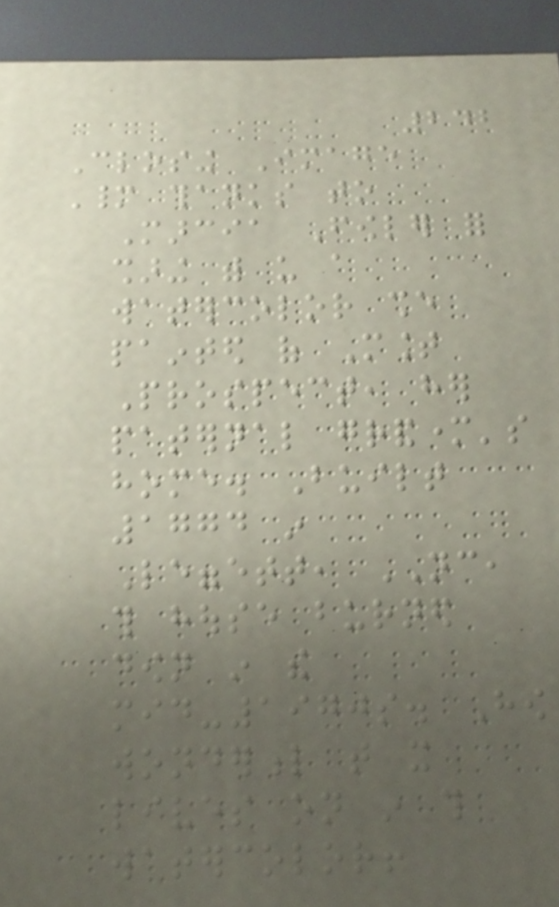242
Closing Image
Many thanks to
Marcia Fowler for
sharing with us a
watercolor she
painted of Mount
Prospect, her
paternal grandmother's
home. Built
1774 in
Leggett, NC,
this house burned
down in the
mid-1970s. How
wonderful that it
lives on in this
watercolor!
